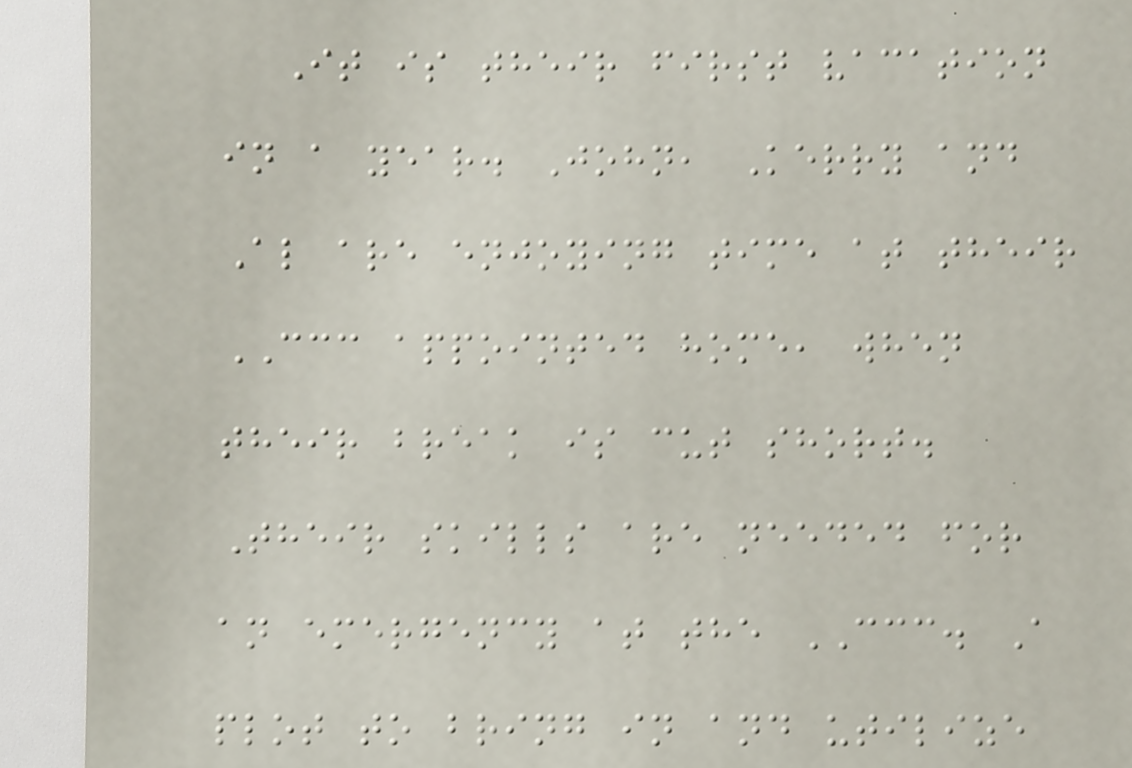It is their first vacation
in a year. John, Kerry and
Al are enjoying time at their
CCC appointed home, when
their break is cut short.
Their skills are needed for
an emergency at the CCC. A
plot to bring in and utilize
